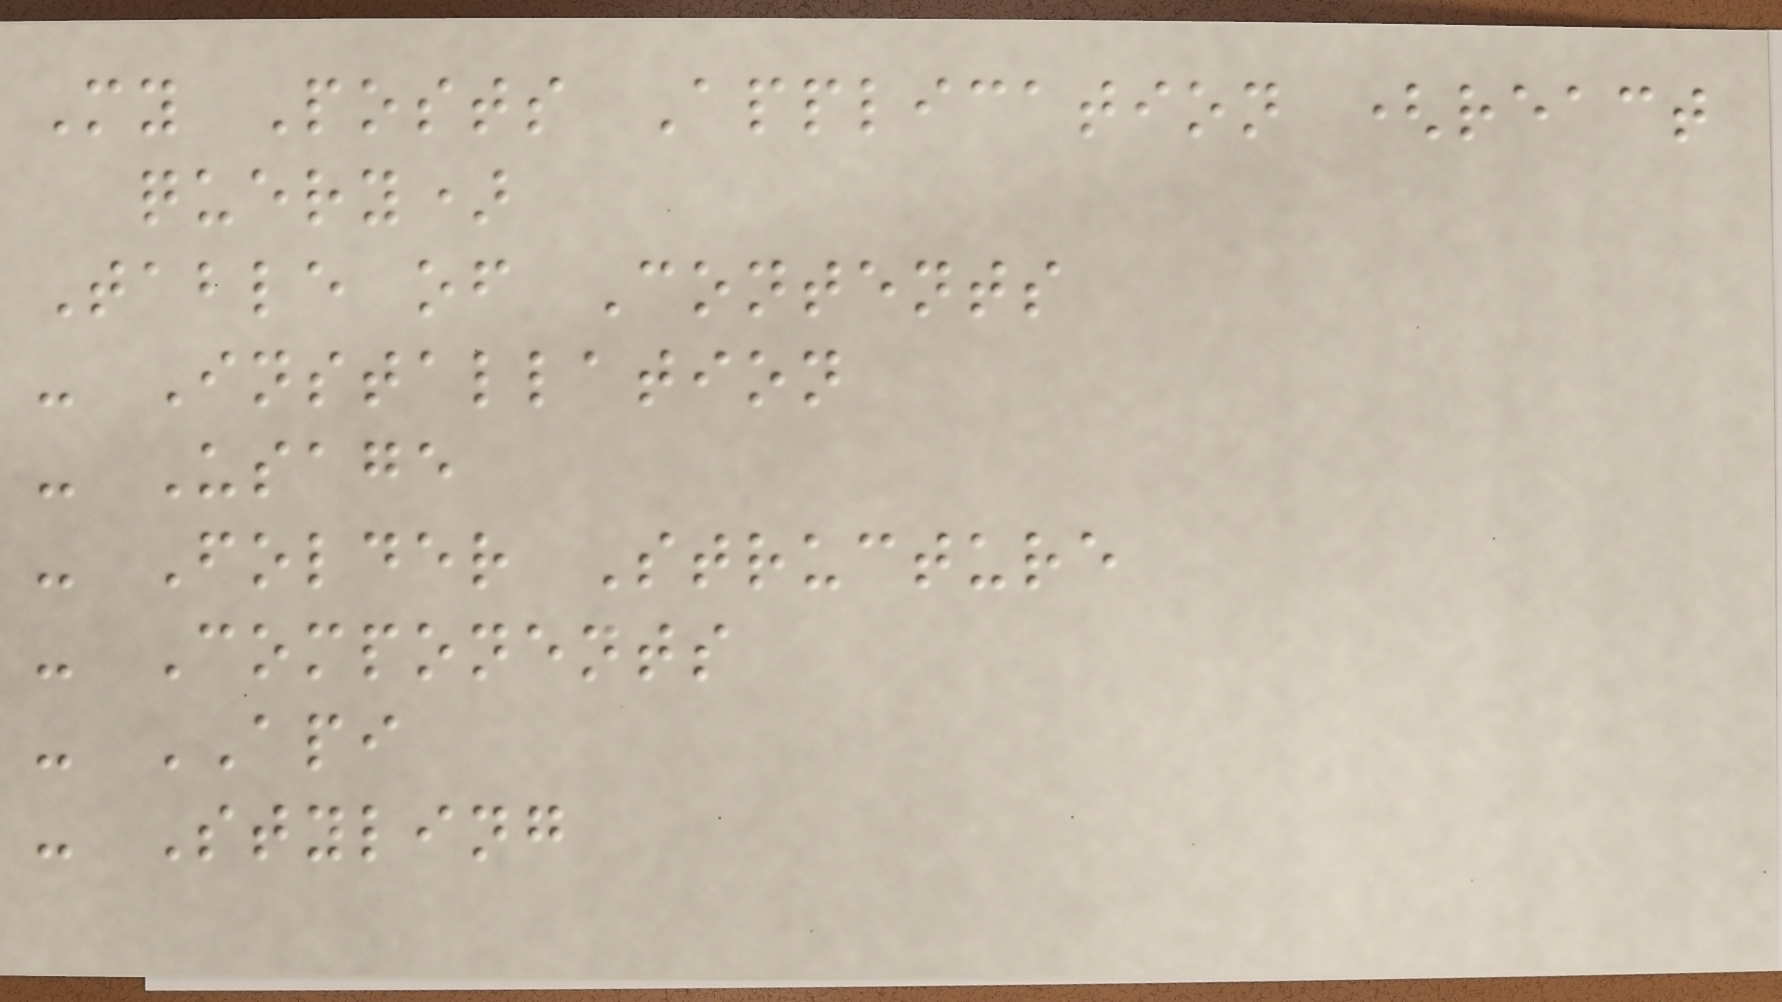My Posts Application (react
query)
Table of Contents
- Installation
- Usage
- Folder Structure
- Components
- API
- Styling
